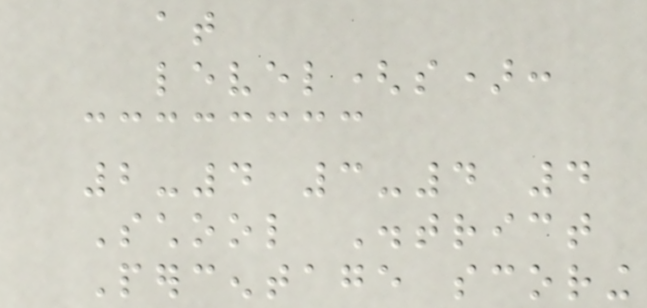at
level(s):
2-4 3-4 4
School District
Percentage scoring
